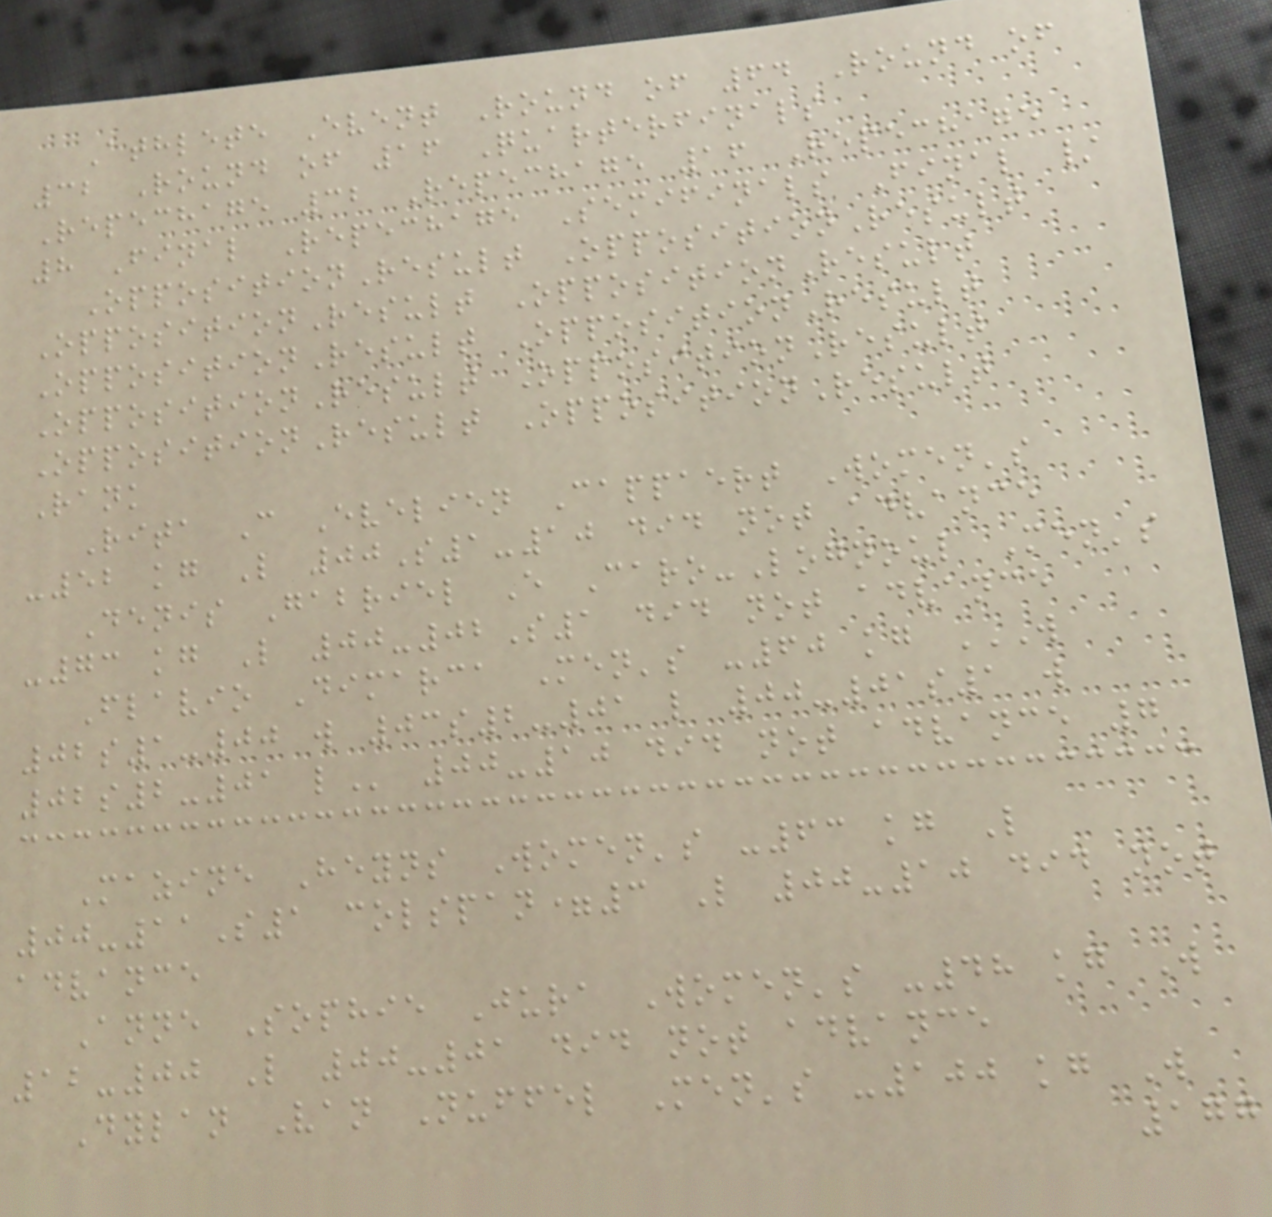Athlete Event Round of 64 Round of
32 Round of 16 Quarterfinals
Repechage 32 Repechage 16 Repechage
8 Final Repechage Semifinals Final /
OppositionResult OppositionResult
OppositionResult OppositionResult
OppositionResult OppositionResult
OppositionResult OppositionResult
OppositionResult OppositionResult
Rank
Rita C Evelien Cappaert Women's
-52 kg L 00S1-10 did not advance
Denis Gabriel E Caro-Lognoul Men's
-73 kg L 00-02S1 did not advance
Flavio Dimarca Men's -60 kg W
02S1-00 W 03S2-01 L 00-01S1 W
02S2-01 L 00-10 did not advance 7
Mazine Heyns Women's -63 kg L
00-11S1 colspan=3 L 00-10 did not
advance
Anne Sophie Jura Women's -48 kg W
12-00 L 00-01 did not advance
Dylan Van Nuffel Men's -100 kg W
177
